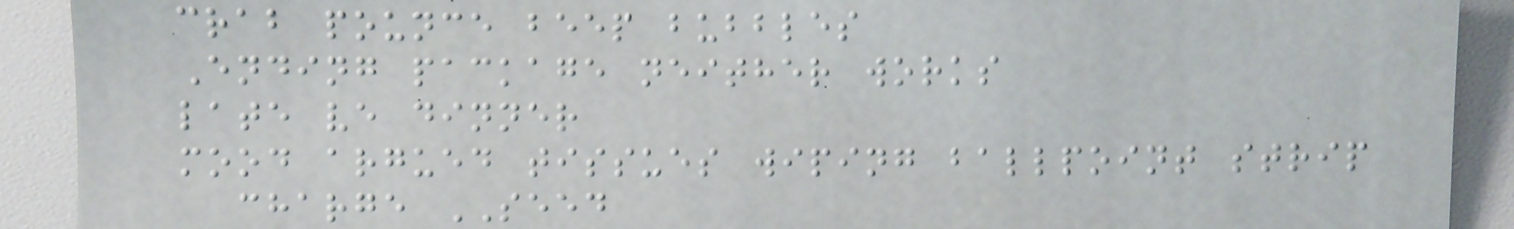crab pounce beep bubbles
Ending package neither works
late ve dinner
mood argued tissues wiping ballpoint strip
charge SEED
